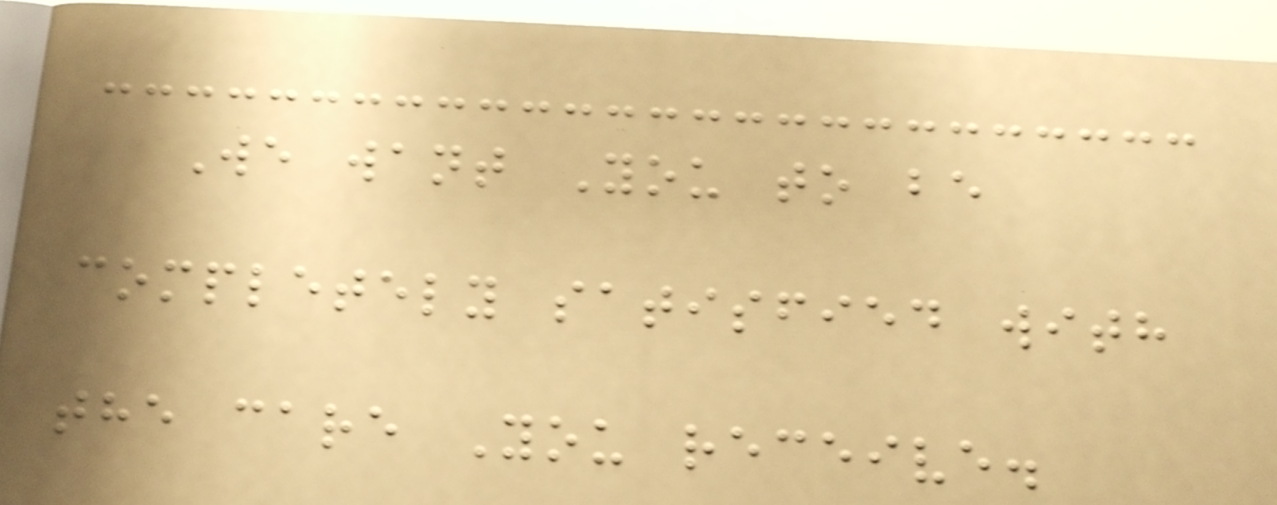We want You to be
completely satisfied with
the care You receive.
